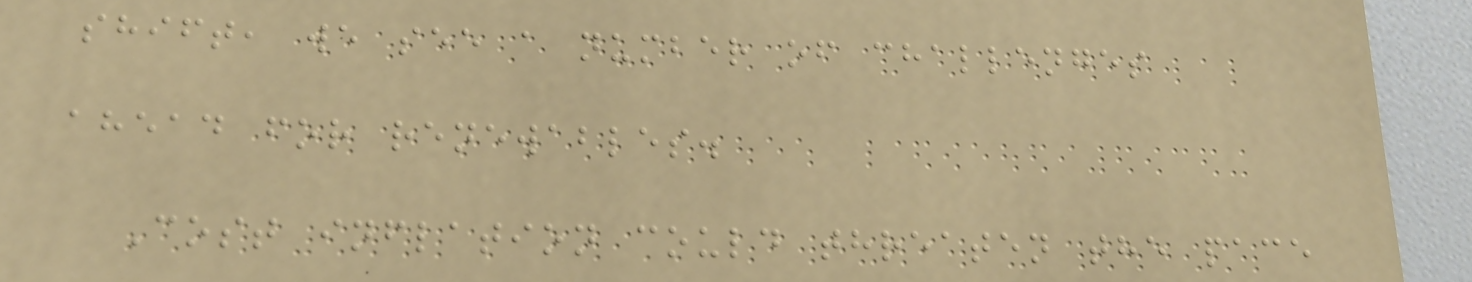shift, we see a number of challenges
ahead for renewables.
Cost inflation could threaten the pace
